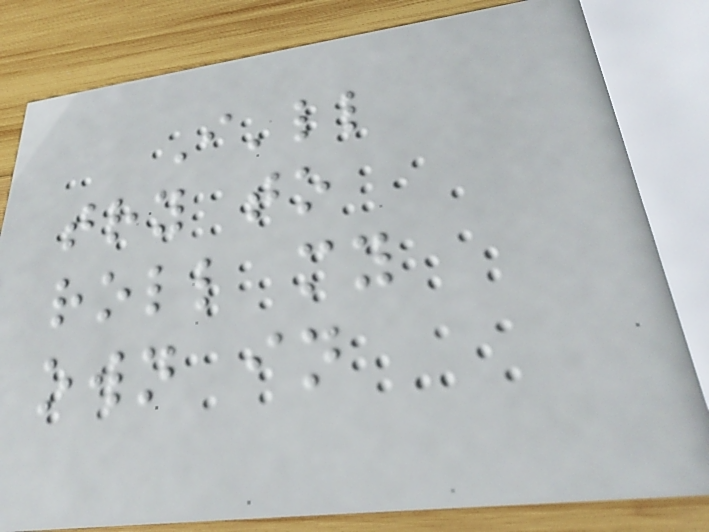I'll
try to
roll my
own in
